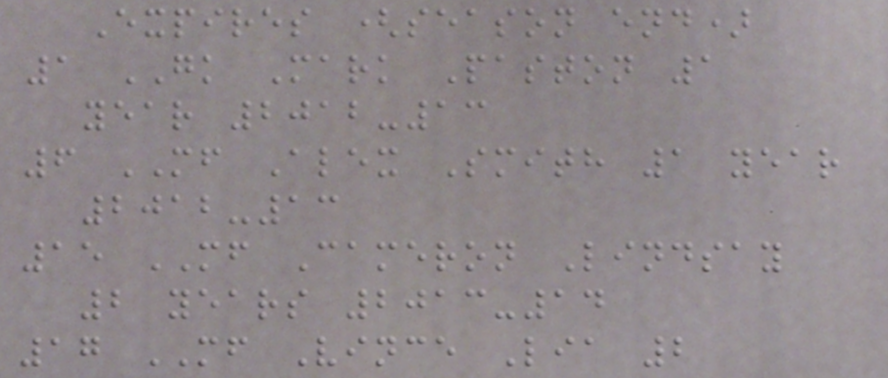Expires (season end)
1 GK Mark Paston 1
year 2012-13
6 MF Alex Smith 1 year
2012-13
15 MF Cameron Lindsay
2 years 2013-14
17 MF Vince Lia 2
